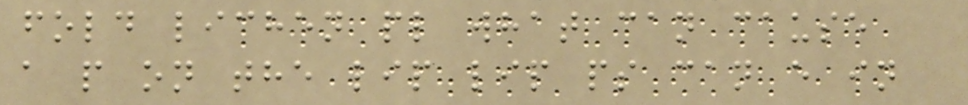fold lichen pl what can cause
a p on the lip lip ps can e in
